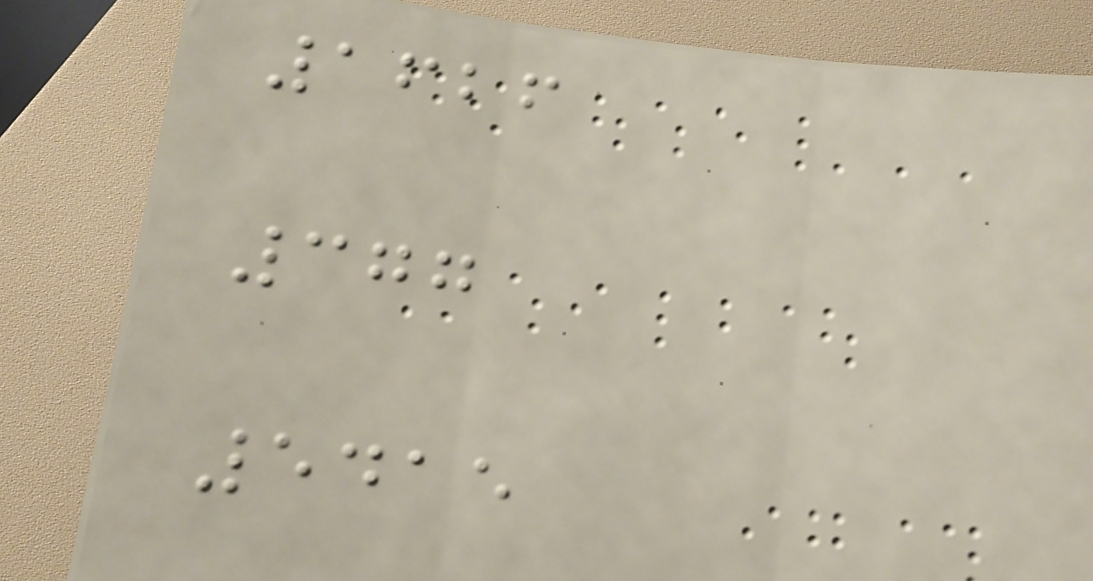1626
377
5415
